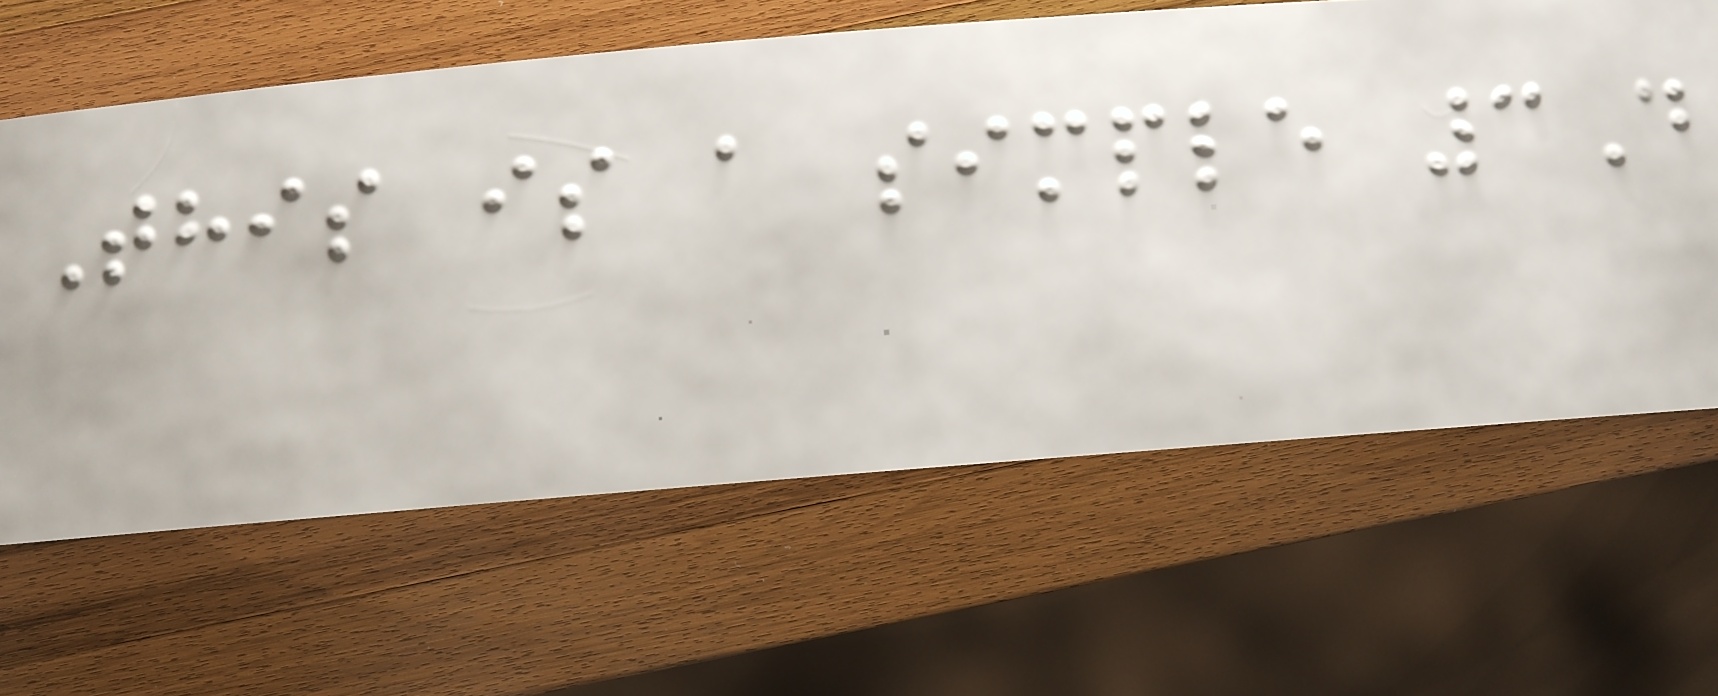This is a simple 3D
